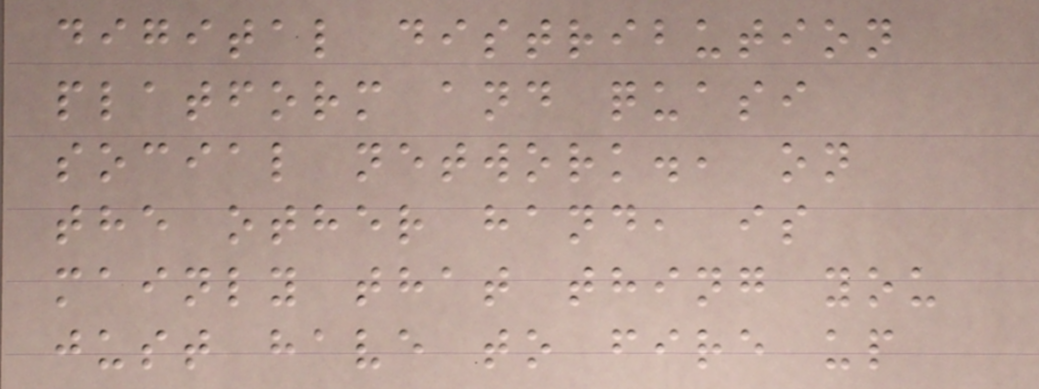digital distribution
platform and quasi
social network., on
the other hand, is
mainly that thing you
just have to fire up
